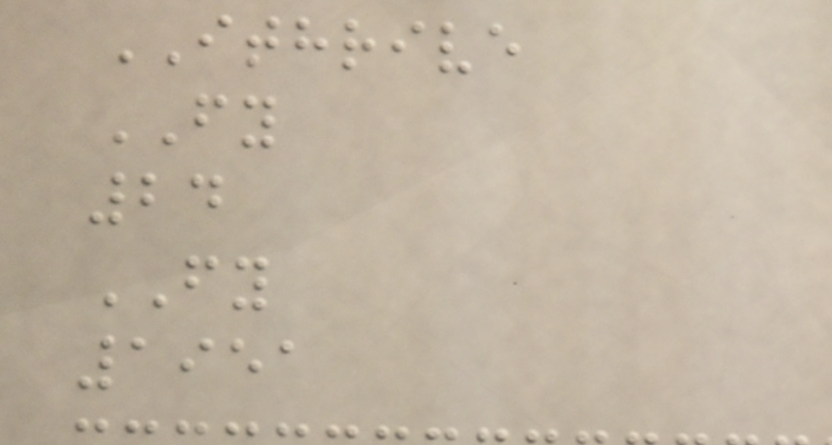ITHRIVE
FY
24
FY
1951
